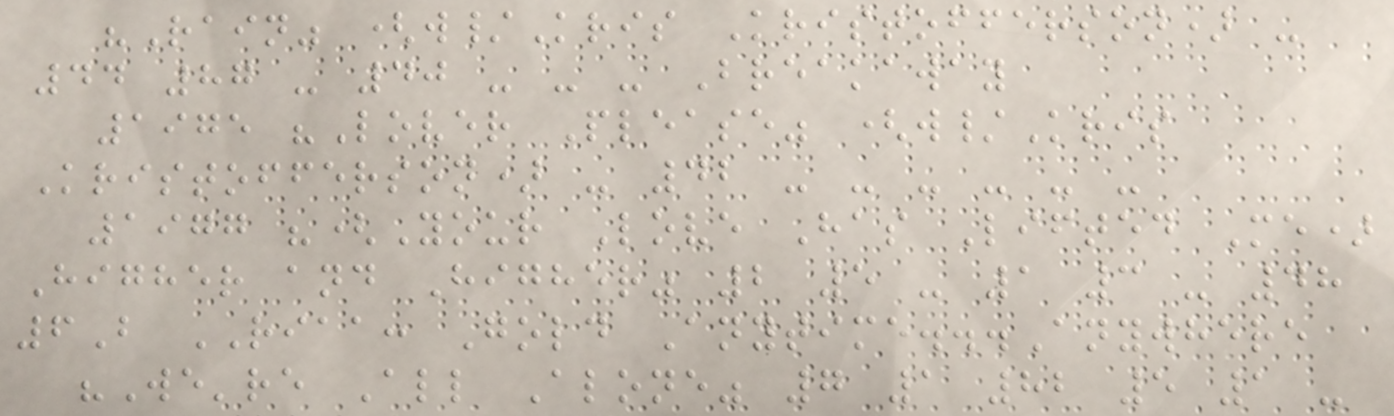"Rain" (w/Kris Kristofferson) -
44 87 - 40 - - - Breakaway
1975 "Lover Please" (w/Kris
Kristofferson) - 42 - - - - - -
1977 "(Your Love Has Lifted Me)
Higher and Higher" 2 5 - 1 3 - 48
6B RIAA: Gold Anytime...Anywhere
"We're All Alone" 7 1 82 5 1 -
